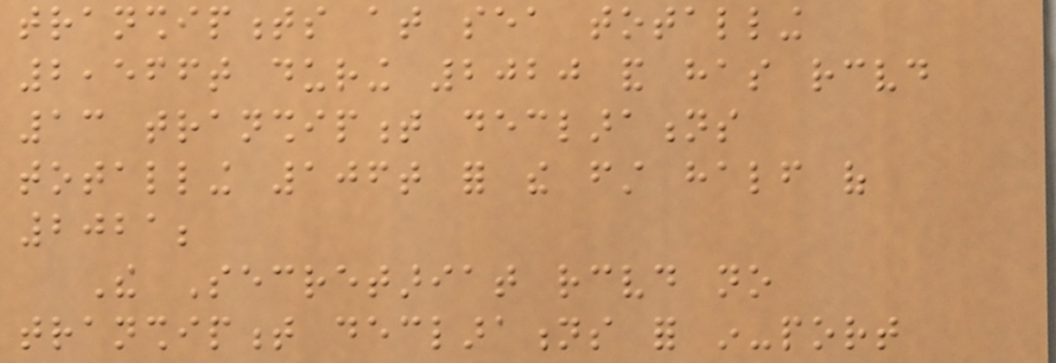transhipments at sea totalling
2,566t during 2020 and has received
13 transhipment declarations
totalling 106t for the first half of
2021;
The Secretariat received no
transhipment declarations for in-port
